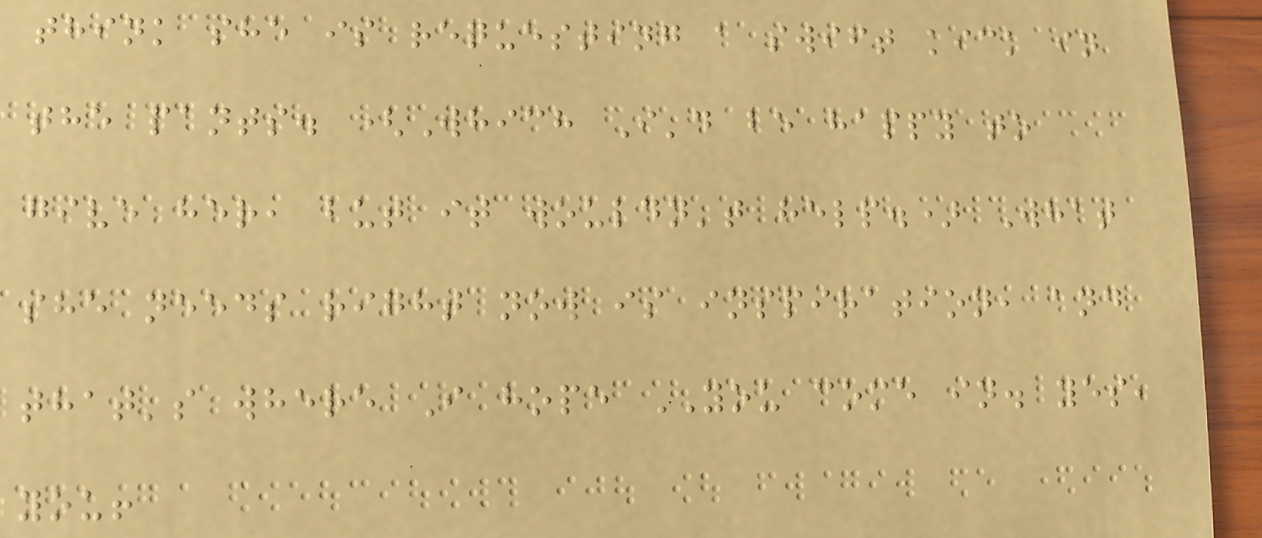think she is requesting a swift kick in
the pants. (Which I'd be happy to
give her, but it wouldn't help.) What
she needs right now is inspiration, and
that's where I hope YOU come in. yes,
you!
